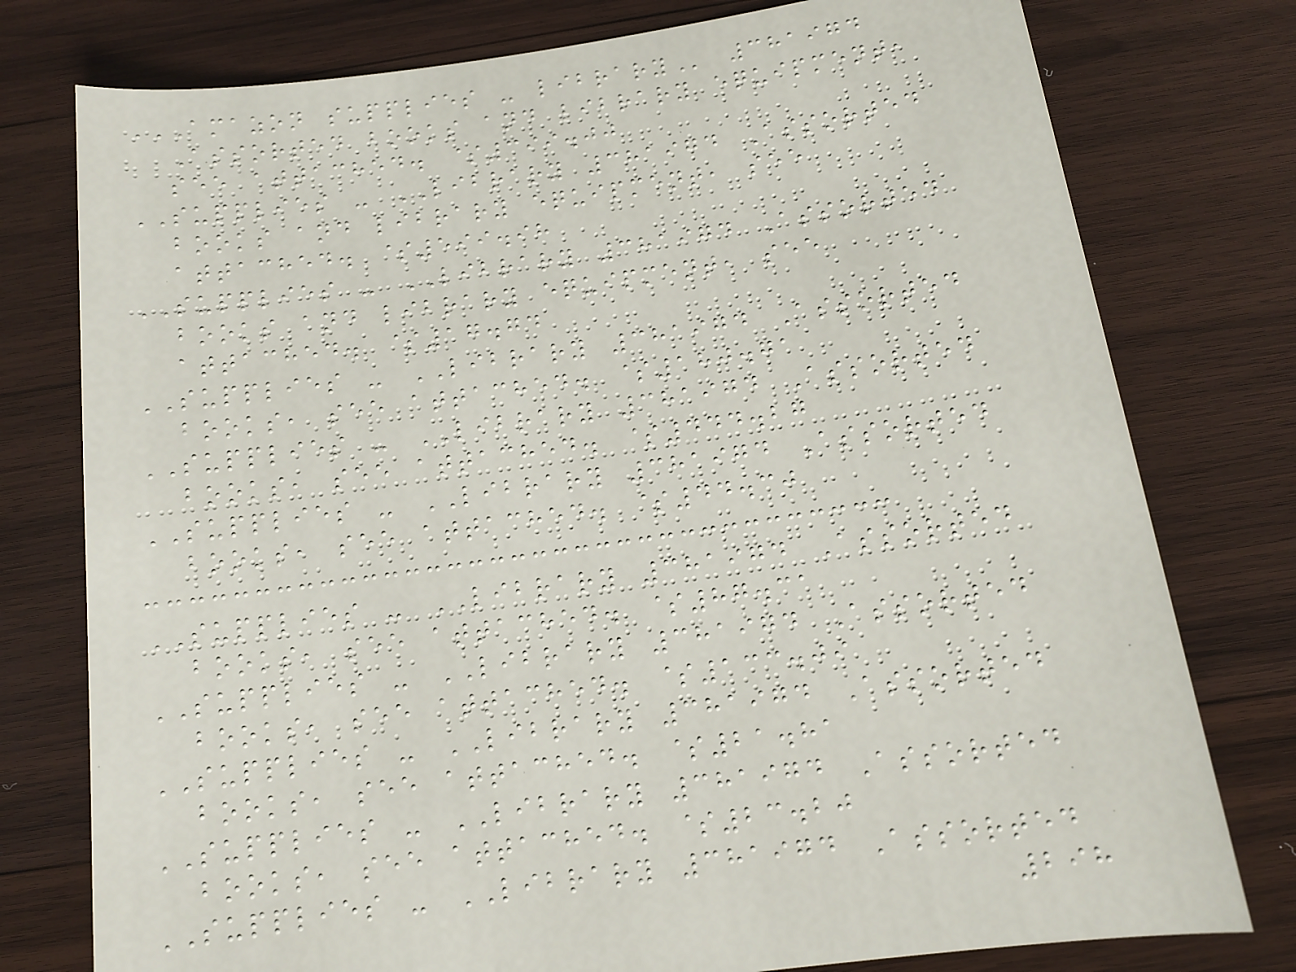AMAZON SUPPLIES - LIBRARY 381974
Assorted books and library equipment,
see attached. $399.00
SUPPLIES - LIBRARY 381974 Assorted
books and library equipment, see
attached. $599.98
SUPPLIES - LIBRARY 381974 Assorted
books and library equipment, see
attached. $17.74
SUPPLIES - LIBRARY 381974 Assorted
books, see attached. $180.71
SUPPLIES - LIBRARY 381974 Assorted
books, see attached. $444.27
SUPPLIES - LIBRARY 381974 Assorted
books, see attached. $44.30
SUPPLIES - LIBRARY 381974 Assorted
books, see attached. $87.31
SUPPLIES - LIBRARY 381974 Assorted
books, see attached. $133.09
SUPPLIES - LIBRARY 381974 Assorted
books, see attached. $21.81
SUPPLIES - LIBRARY 381974 Assorted
books, see attached. $23.20
SUPPLIES - LIBRARY 381974 Assorted
298
